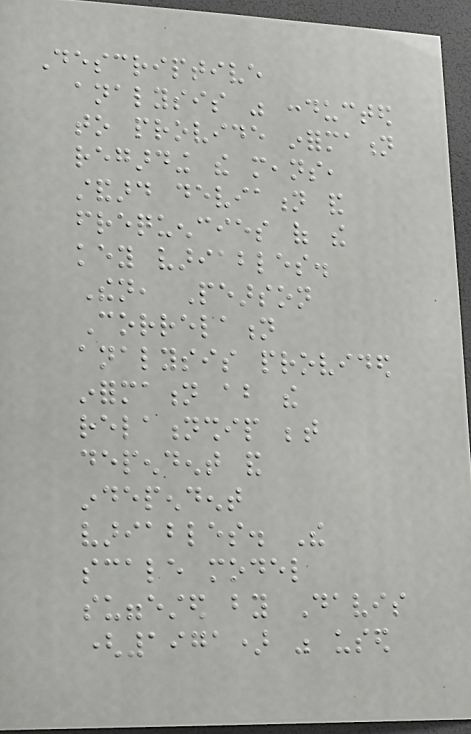Descriptive
analysis was conducted
to provide information
regarding the means,
standard deviation and
frequencies of the
key variables.
Then, Pearson
Correlation
analysis provided
information about the
relationship between
dependent and
independent
variables. The
scale model
suggested by Davis
(1971) was used
